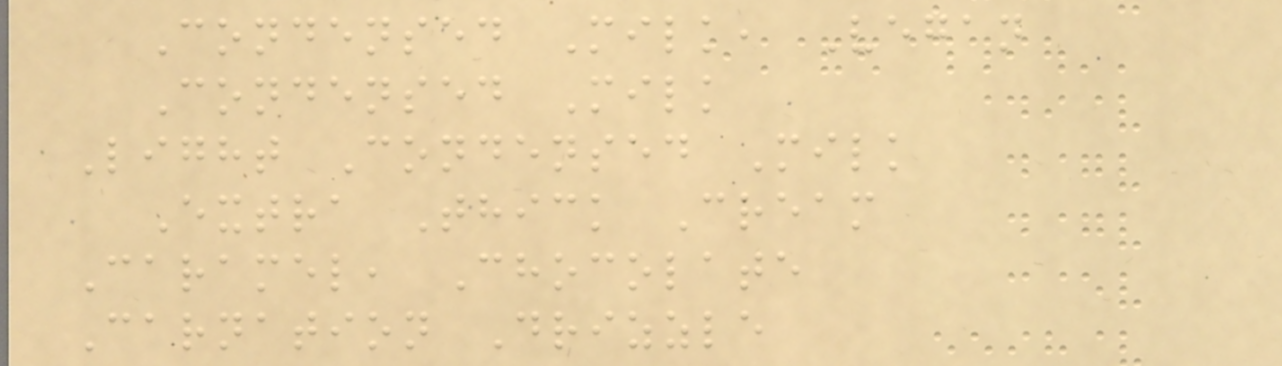Condensed Milk, Vegan
Condensed Milk
Light Condensed Milk
Extra Thick Cream
Caramel, Chocolate
Carnation Drizzle
